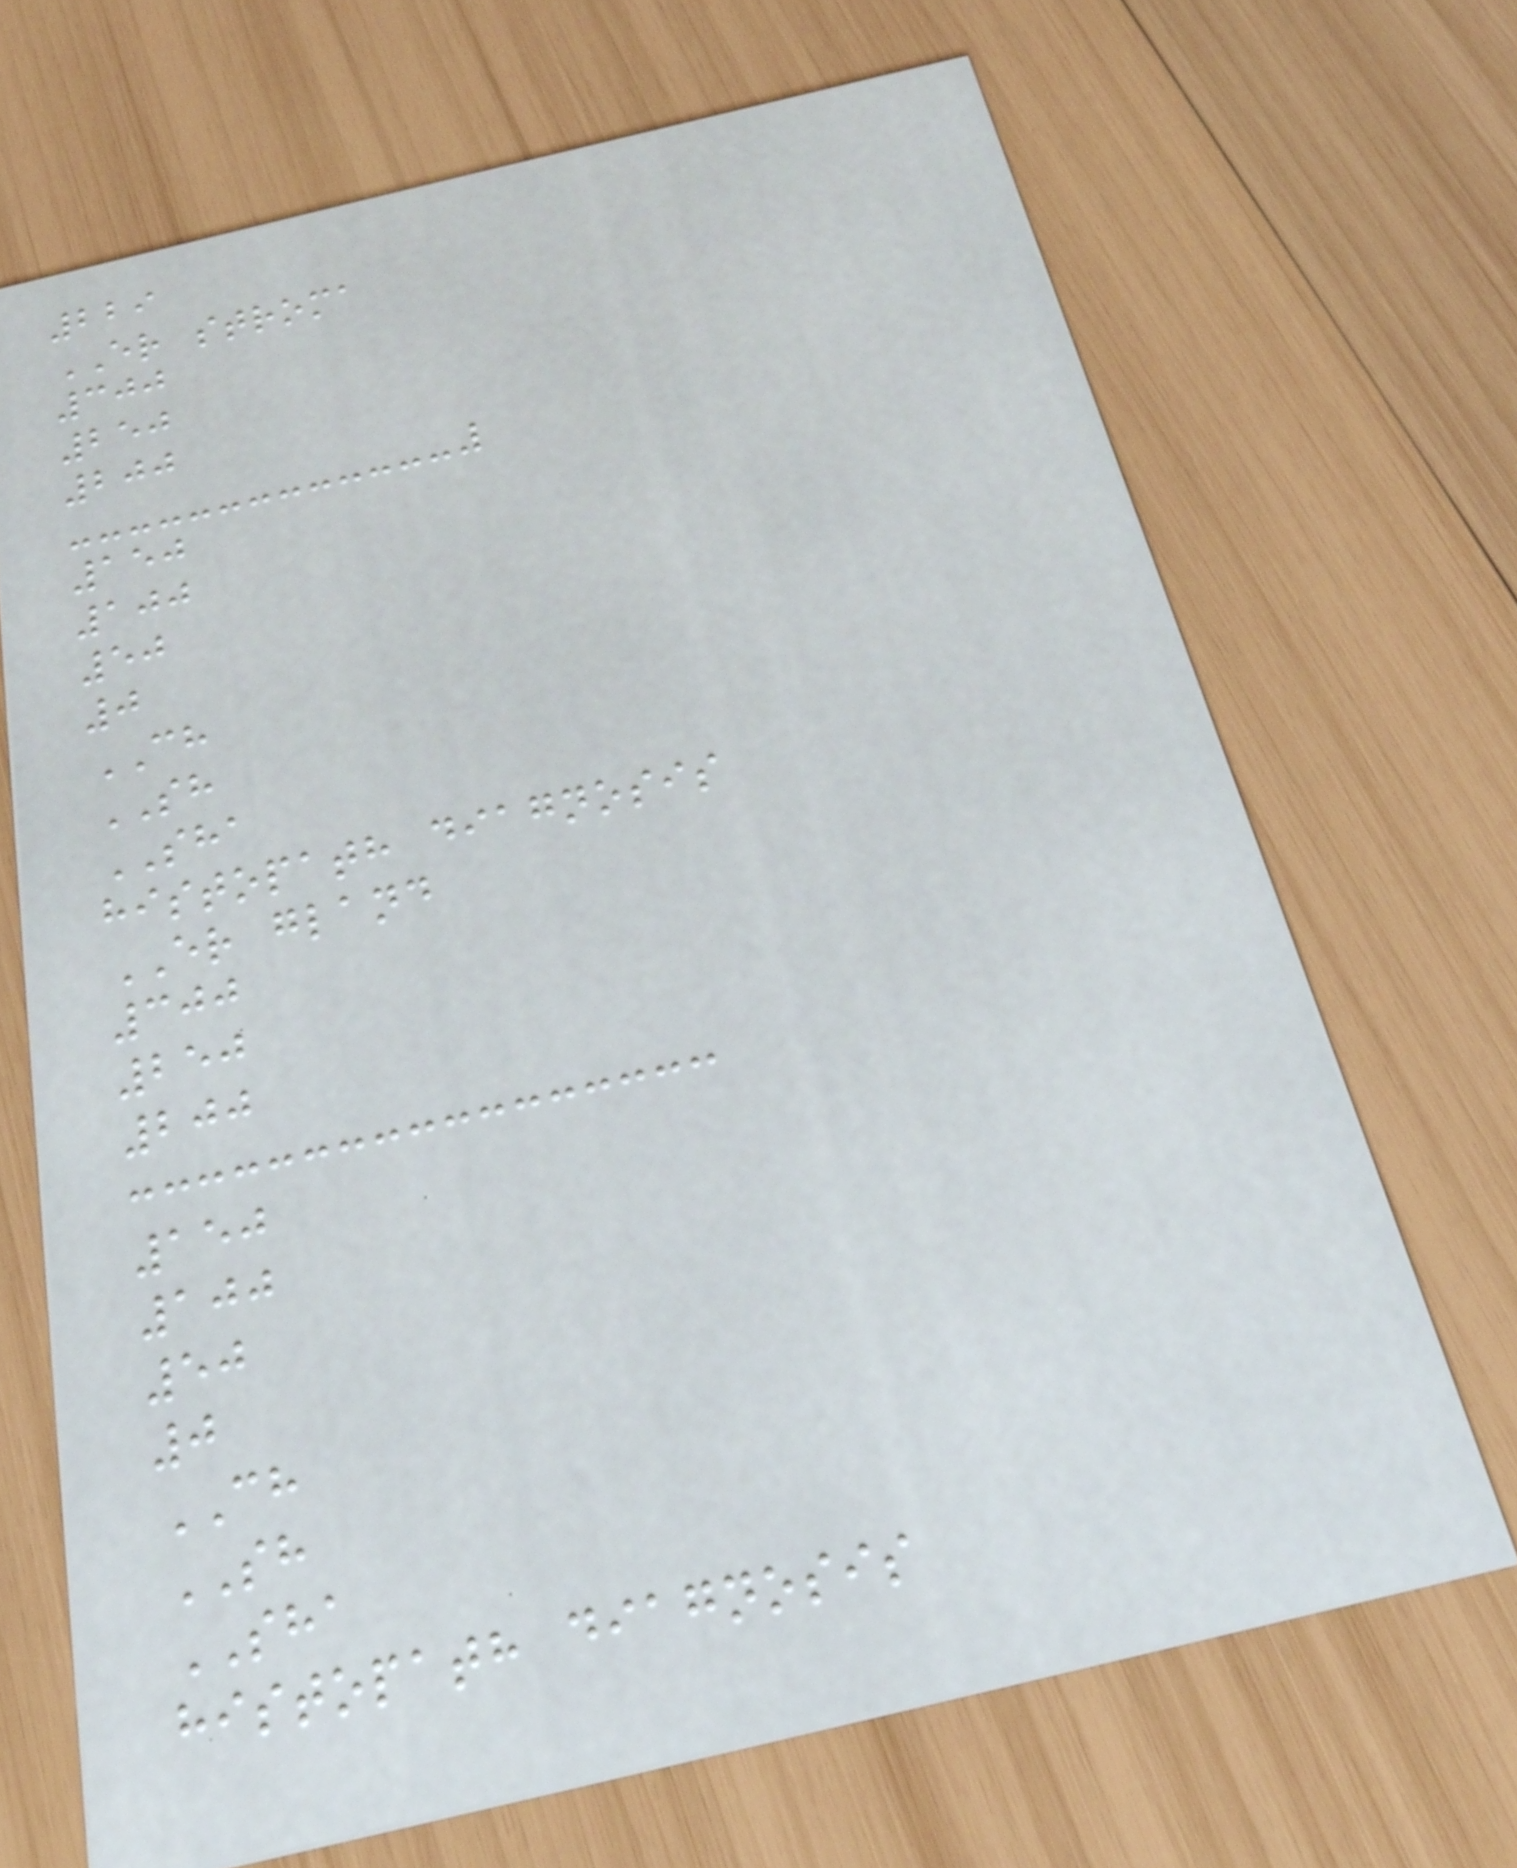229
ER stroma
300
250
200
150
100
50
0
CH
SH
SHA
histopath diagnosis
ER gland
300
250
200
150
100
50
0
CH
SH
SHA
histopath diagnosis
